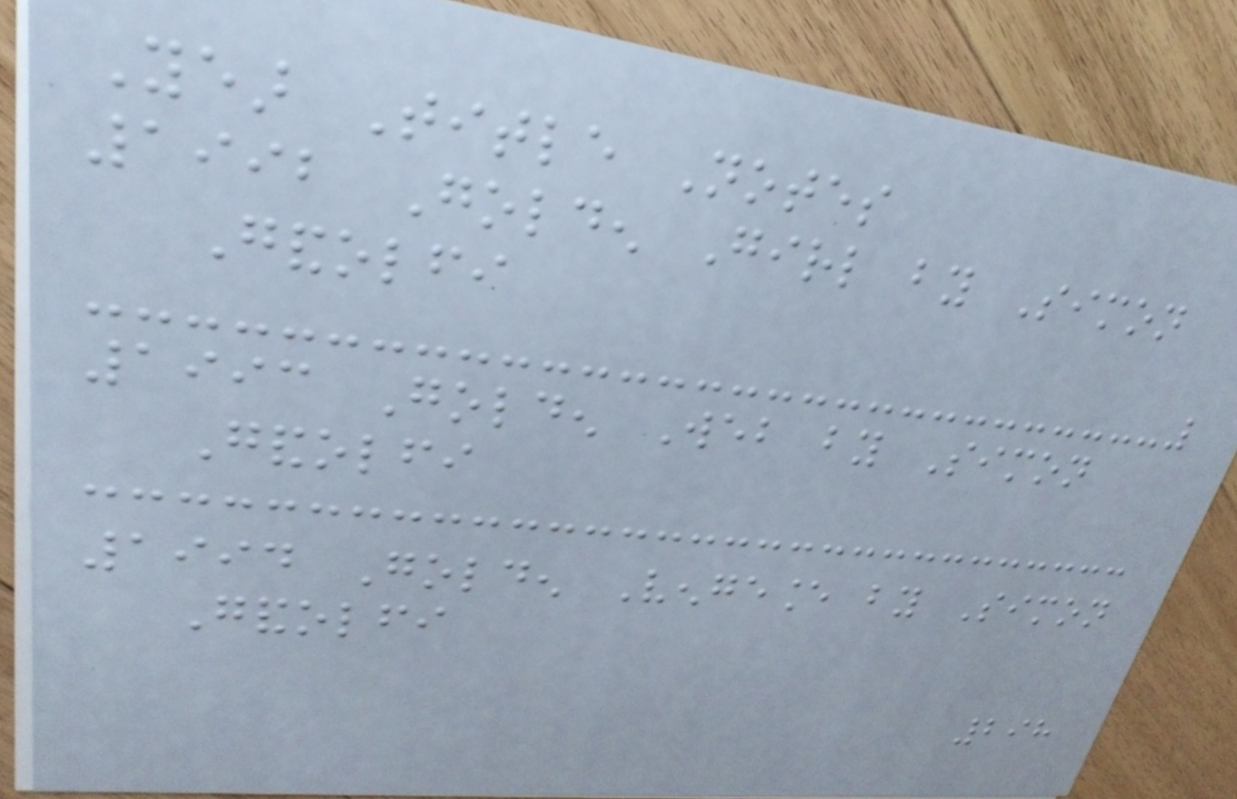Year Title Notes
1992 Golden Girl by Simon
Gandolfi
1993 Golden Web by Simon
Gandolfi
1994 Golden Vengeance by Simon
Gandolfi
298
